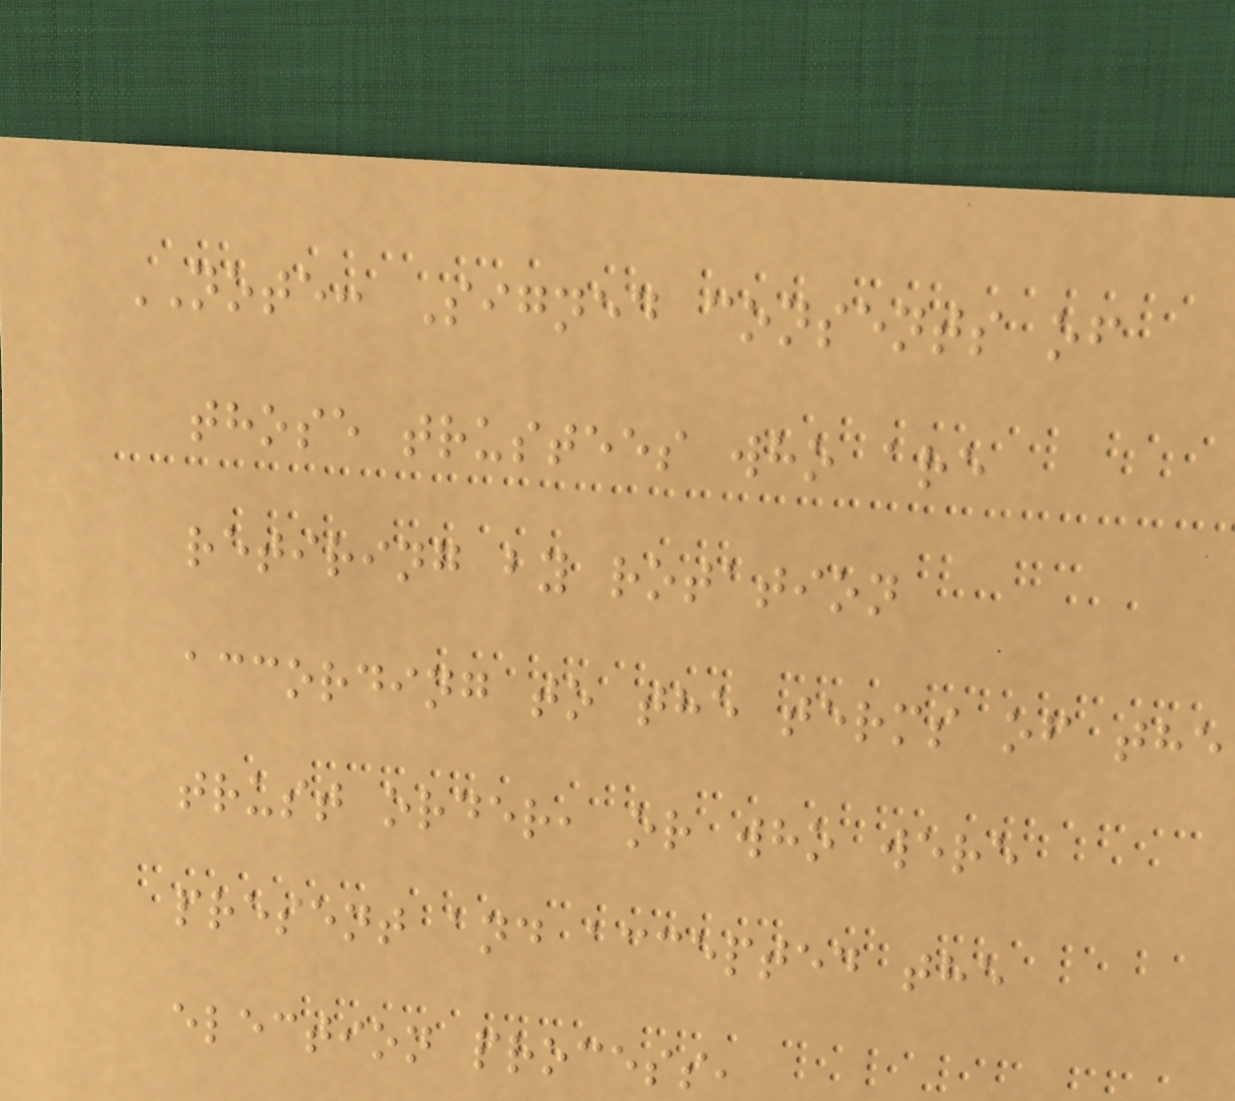NOTE: Signed consents of
those trustees who are
retiring by rotation
according to the terms of the
trust order, or who were
present and accepted the
election process,
